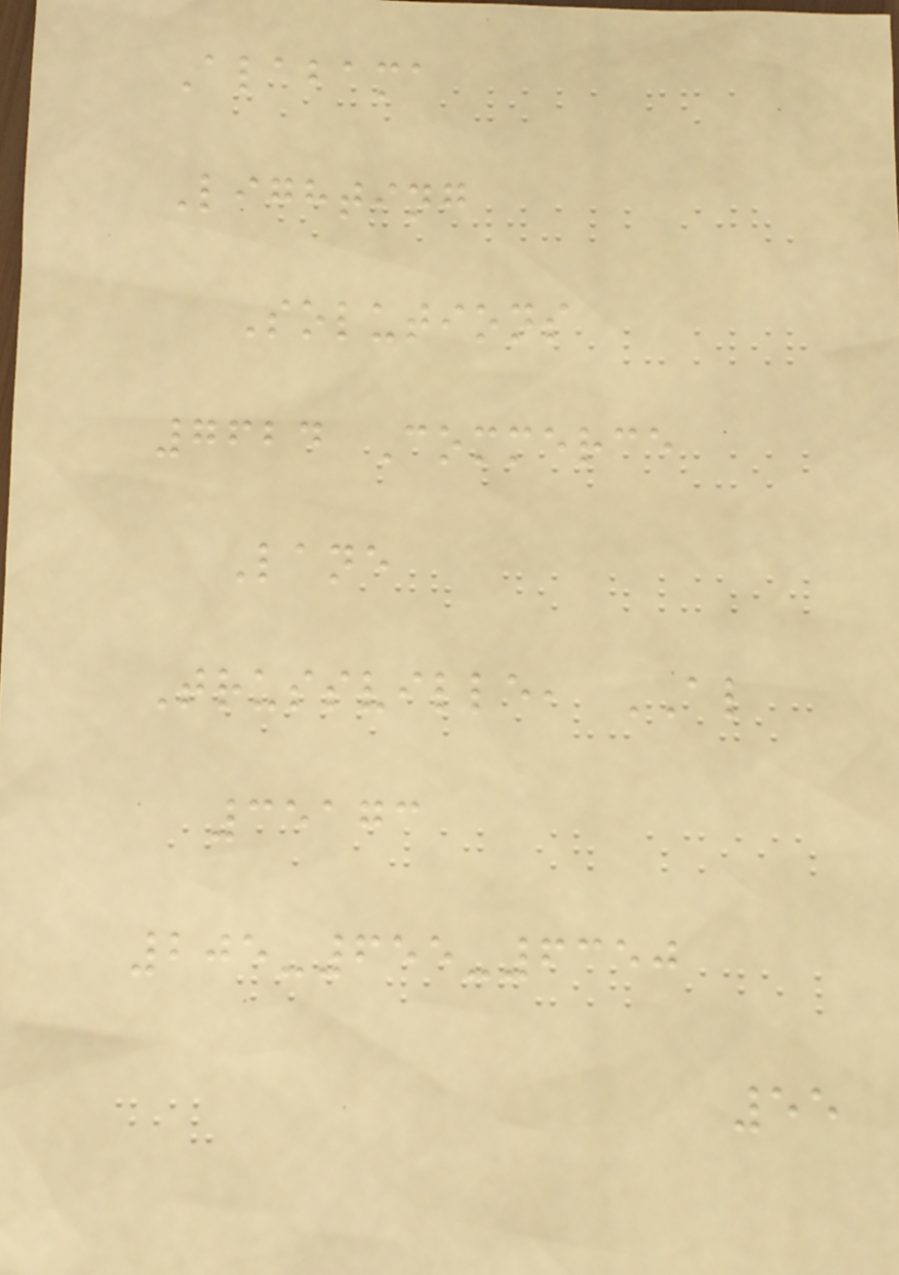Alabama
Lighting
Solutions
7624 Commerce
Lane
Trussville, AL
35173
205-655-6350
55
